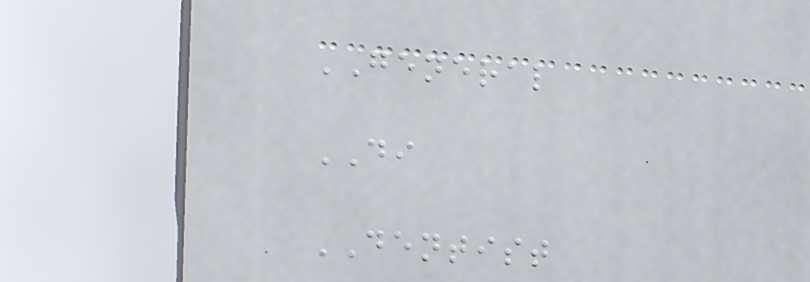GENERAL
DI
DENTIST
